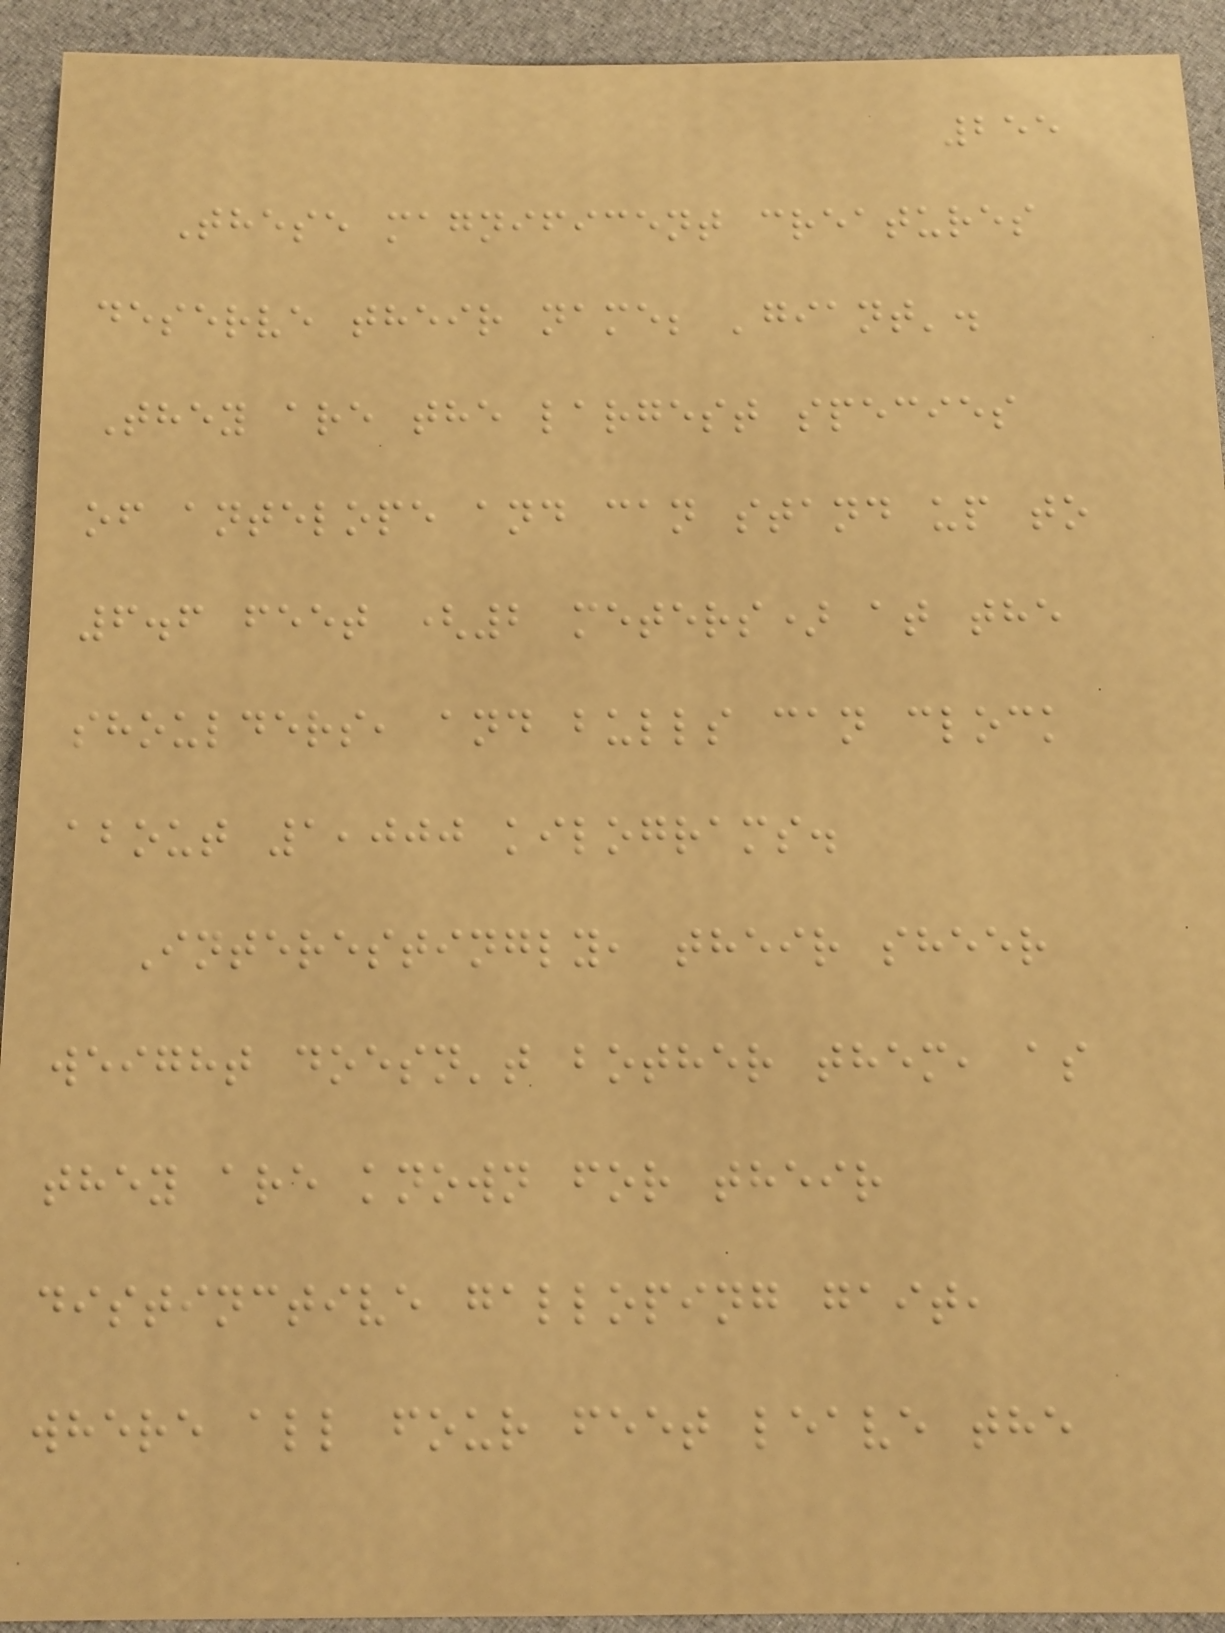255
These magnificent creatures
deserve their name; 'giant'.
They are the largest species
of antelope and can stand up to
6.6 feet (2 meters) at the
shoulders, and bulls can clock
about 1,000 kilograms.
Interestingly, their sheer
weight doesn't bother them, as
they are known for their
distinctive galloping gait,
where all four feet leave the
